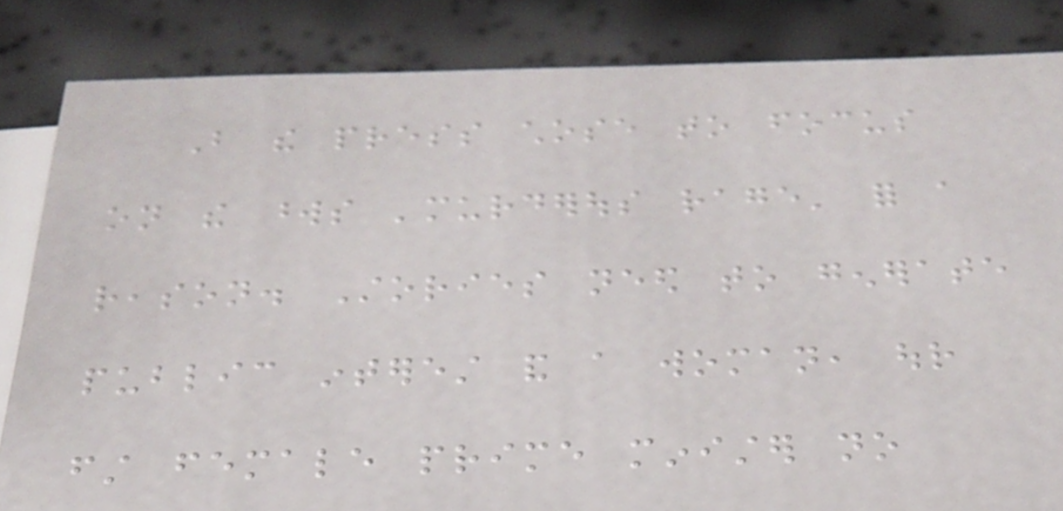But the press chose to focus
on the words 'murderous rage' for a
reason. Stories need to generate
public interest and a woman, our
first female prime minister no
